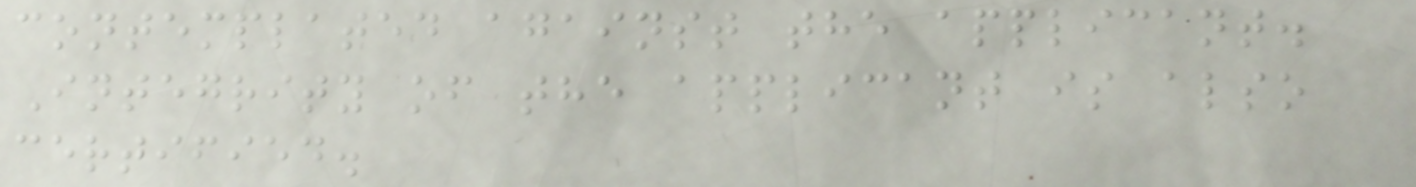contemplated against the applicant.
Integrity of the applicant is also
certified.
